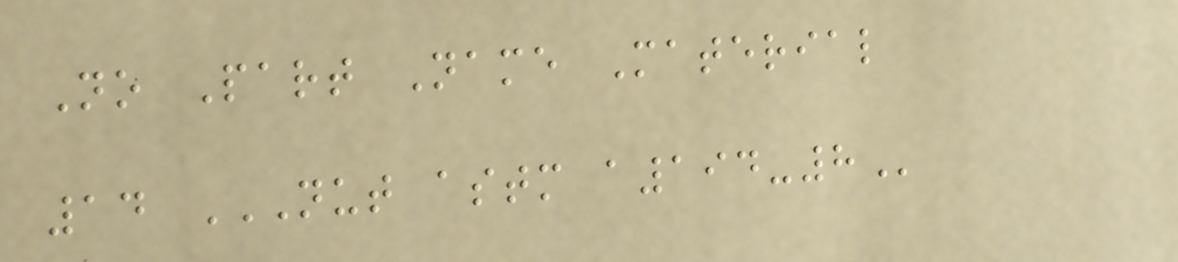No Part Name Material
14 NUT ASTM A194-8
